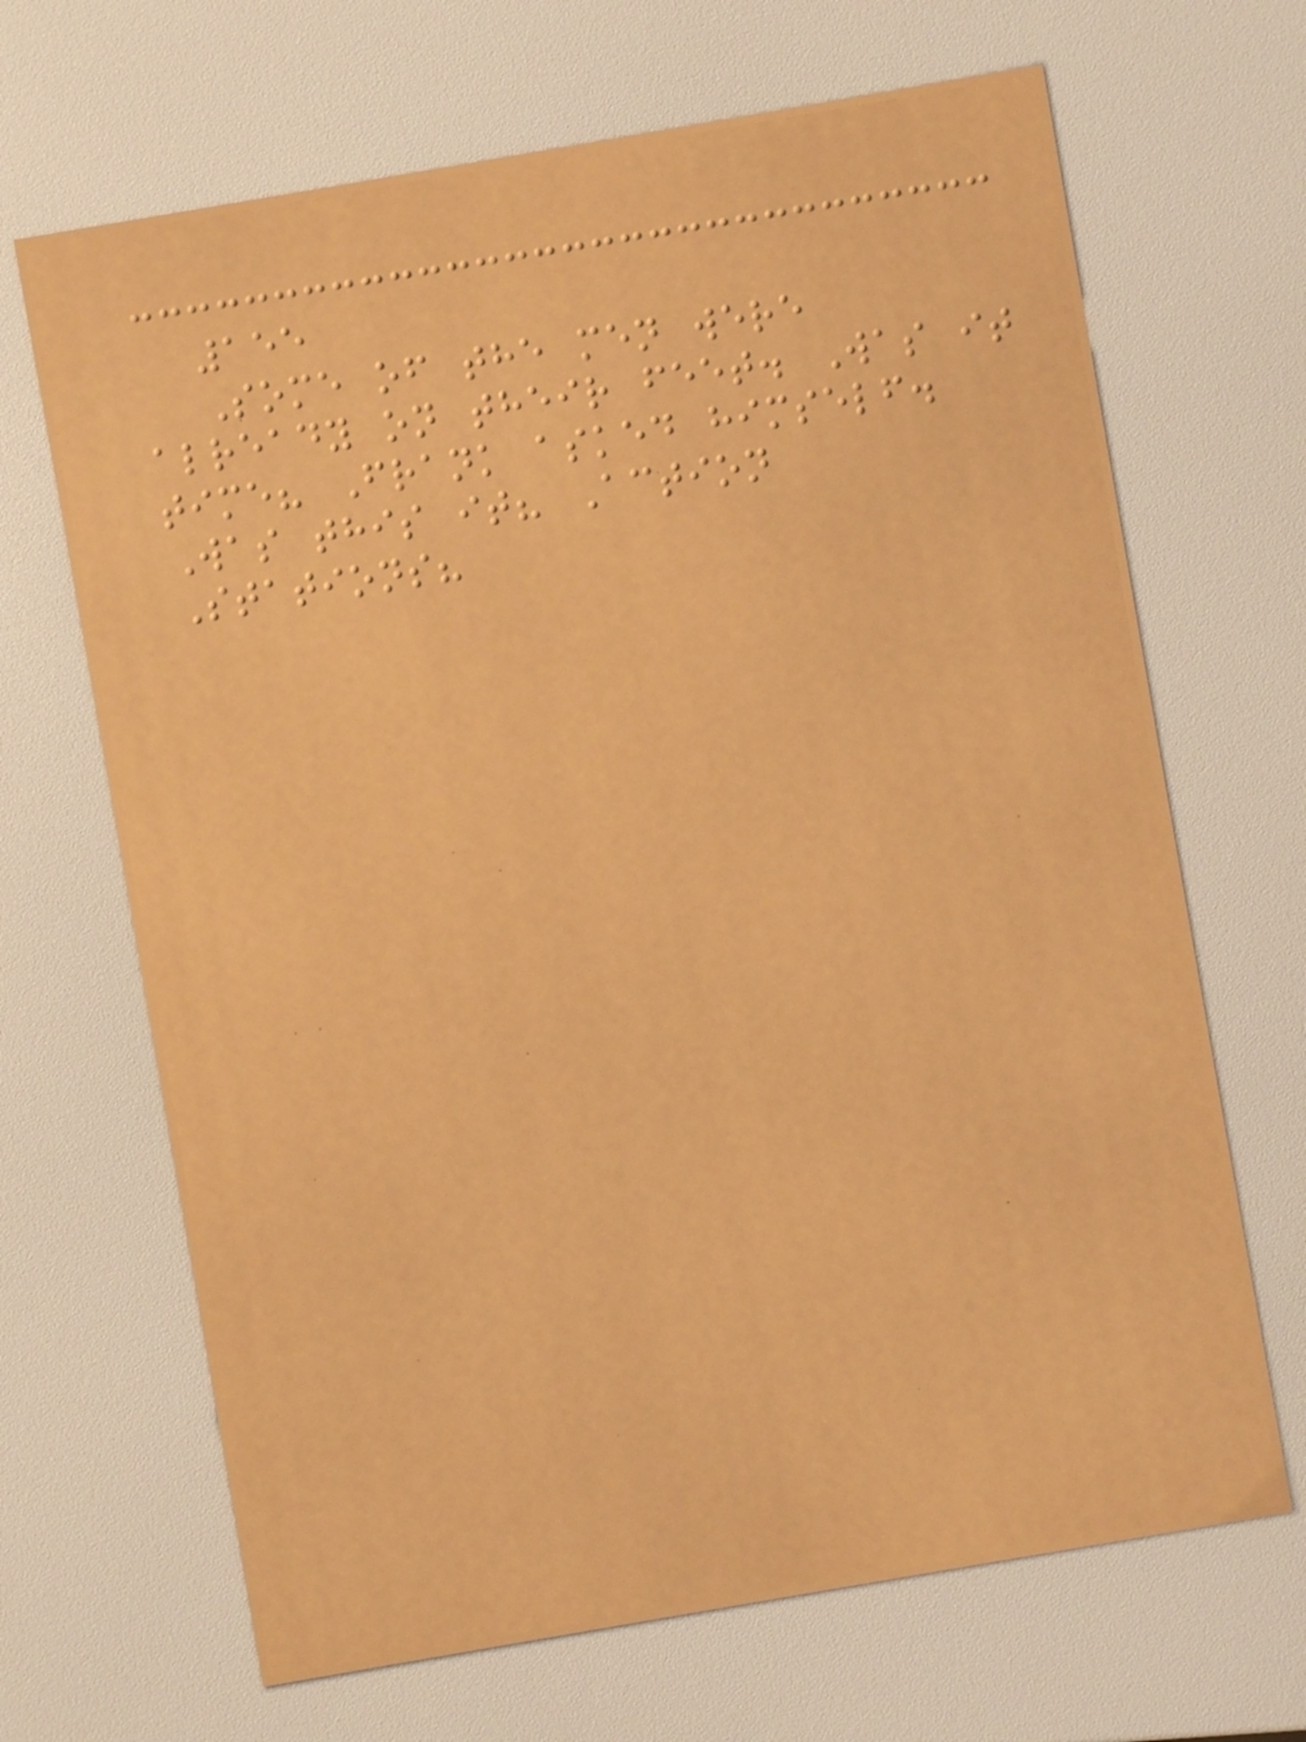155
Some of the men were
already on their feet. Was it
time? Frank asked himself.
Was this it? Action
Stations?
